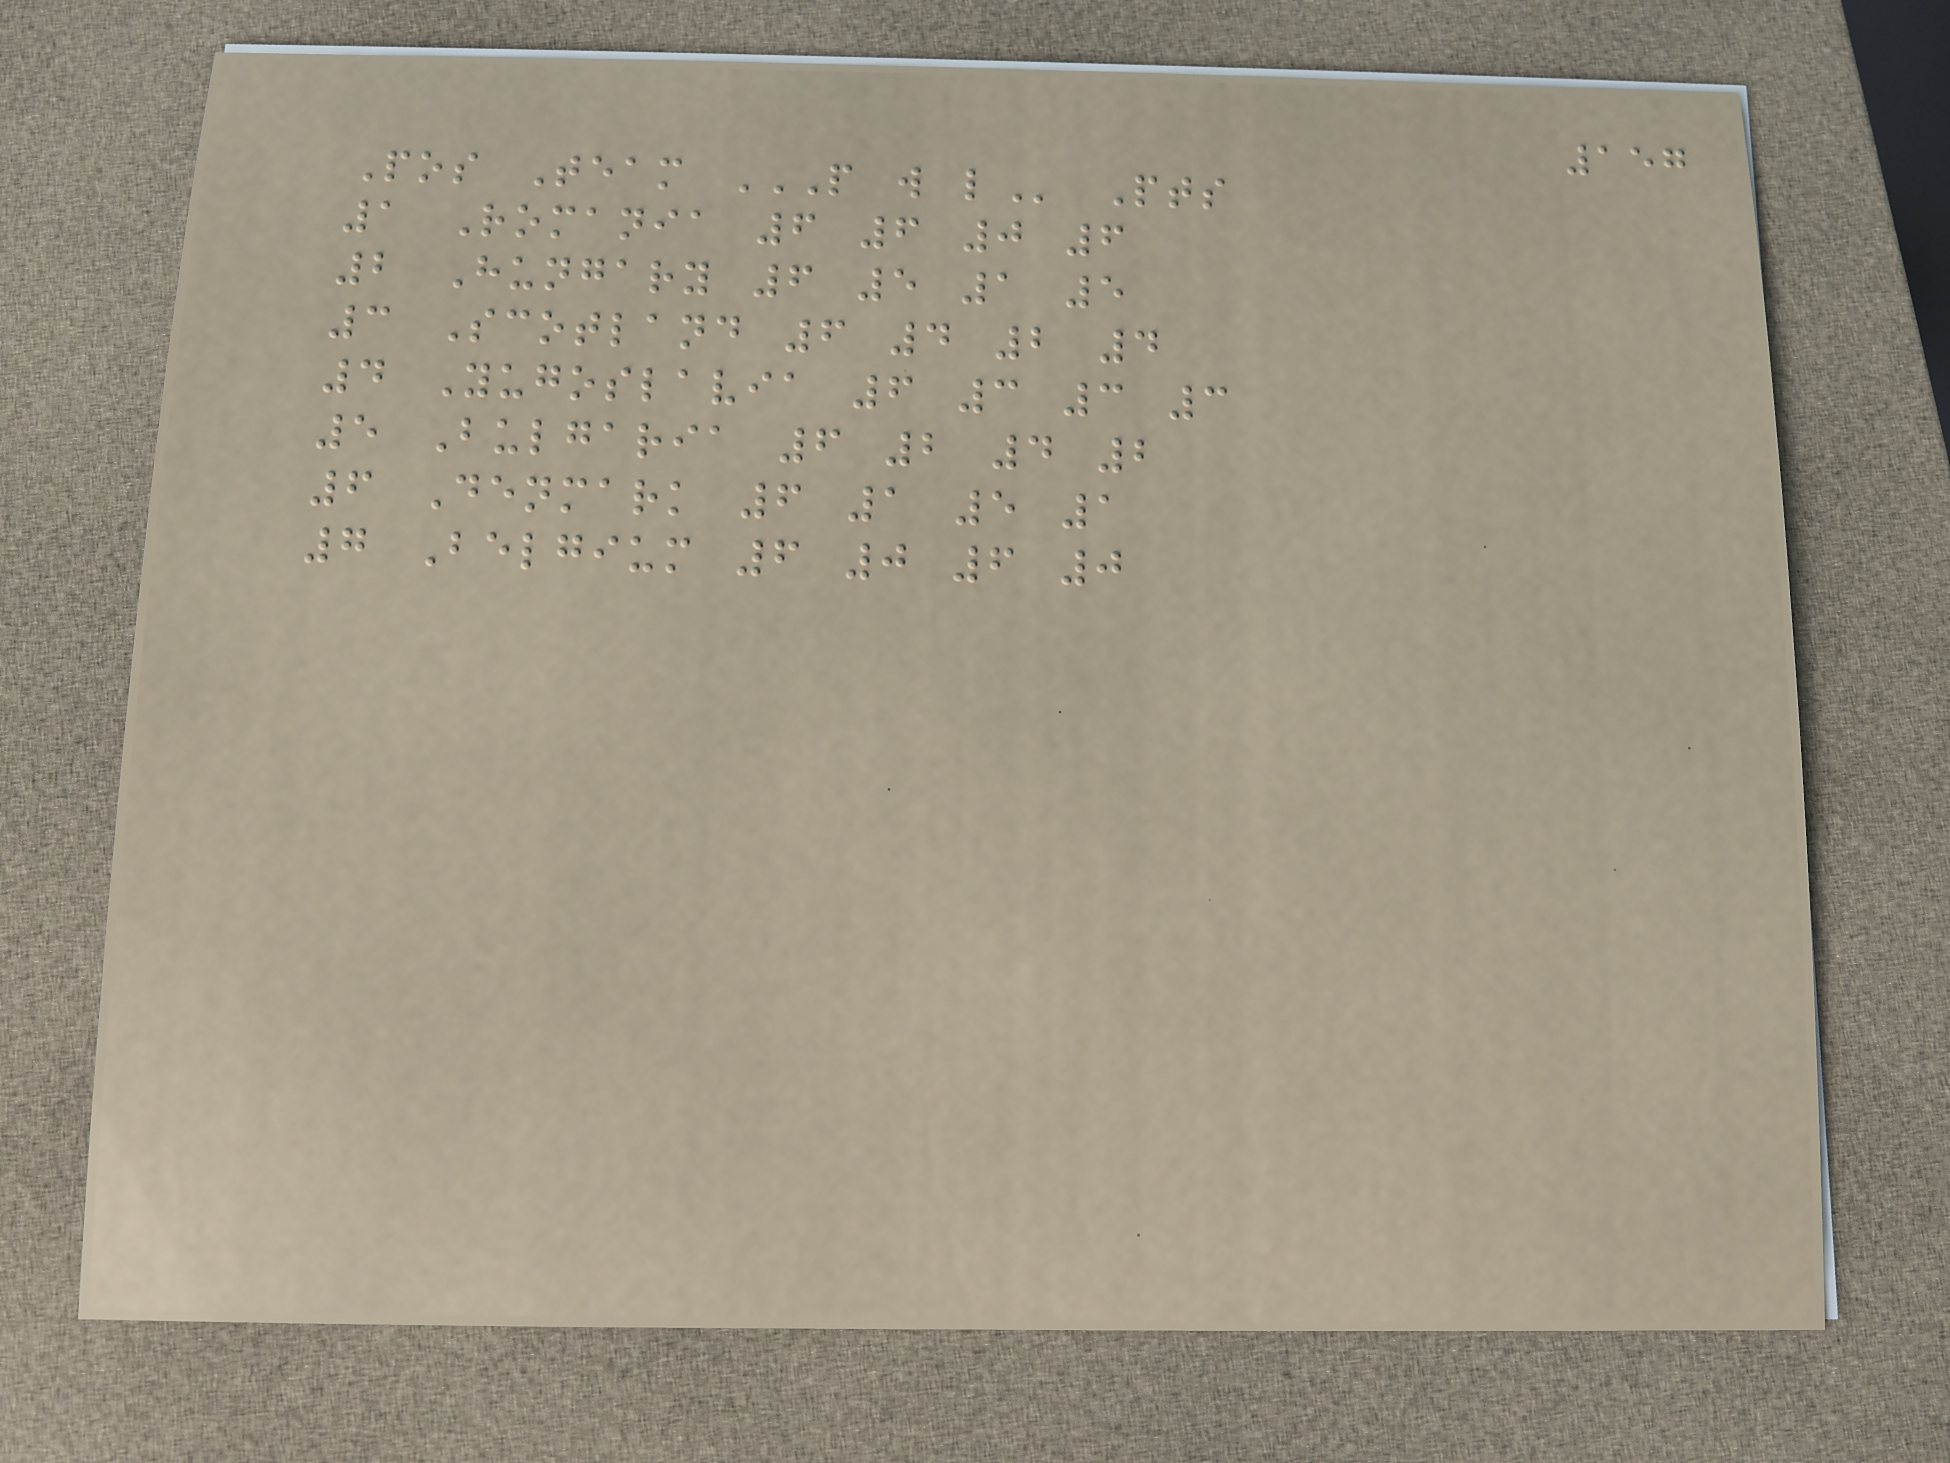157
Pos Team P W L Pts
1 Romania 6 6 0 6
2 Hungary 6 5 1 5
3 Scotland 6 4 2 4
4 Yugoslavia 6 3 3 3
5 Bulgaria 6 2 4 2
6 Denmark 6 1 5 1
7 Belgium 6 0 6 0
